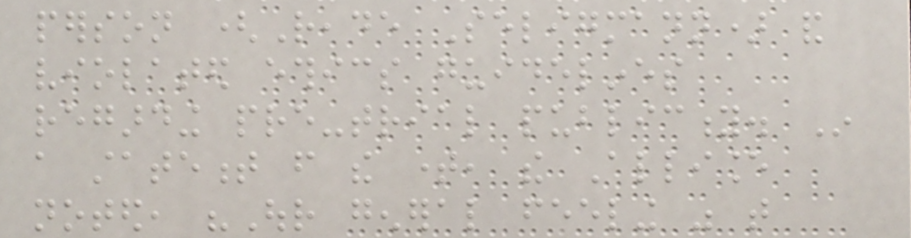person (Reade Seligmann) and
violated ethics guidelines
regarding pre-trial publicity. In
a statement from the time, the Alliance
noted, "Our general feeling was that
